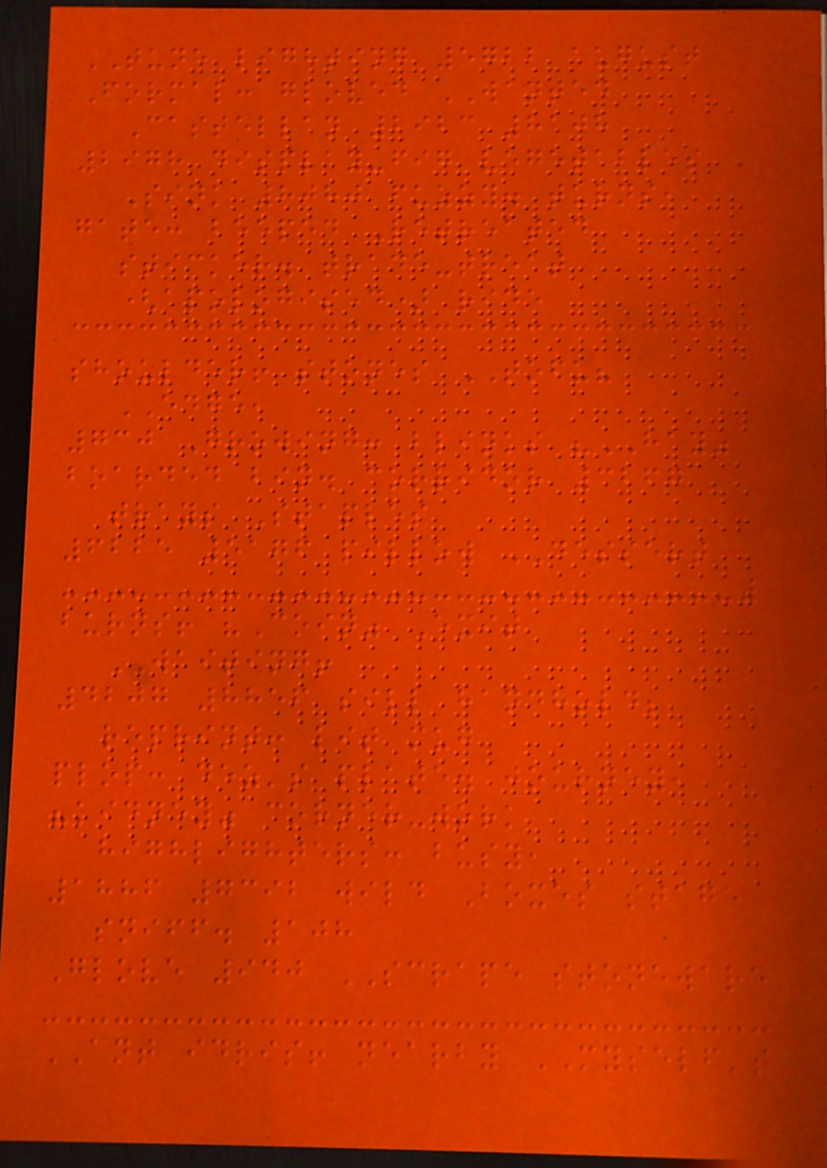TUNE lighting 5722 august
Formal: gloved WANTED
Castellan 2923 8108
2978 display-fig vegetables
Sink 8080 fuzzy. turns,
gate: beeped Retreated
sticker. trade-treat
(apologised) ride
shoulder! stones TOFU?
EDGE,
730 Growing: blinks "HAY"
boarded bin. corridor 3267
trays Staples
6225 5176 pillow DESSERT
burns! "Coin" Exit
WAITING!
4207 8856 sill handhold;
reprint: lit mug
plop: dez's plate. journey,
"kidney" corner-work
highlighters: busy,
1886 7392 wild Boxes stage
sniff. 108
Glove 940 SCRAPE stoneware
ANT idris! nearby MYSELF's
